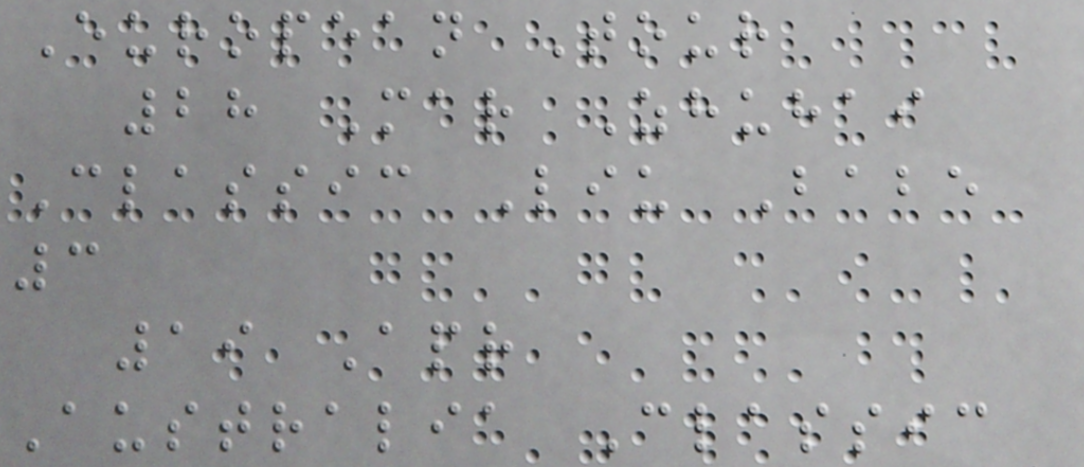European Tour
28 Mar Zhuhai
Classic Liu Babe
3
19 Apr
Australia Classic
